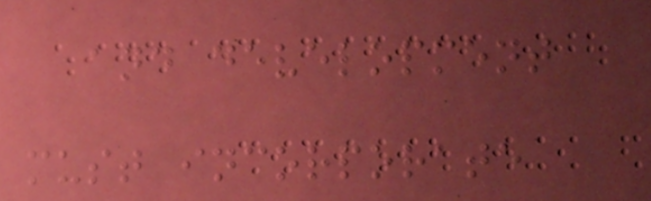and development
must incorporate
